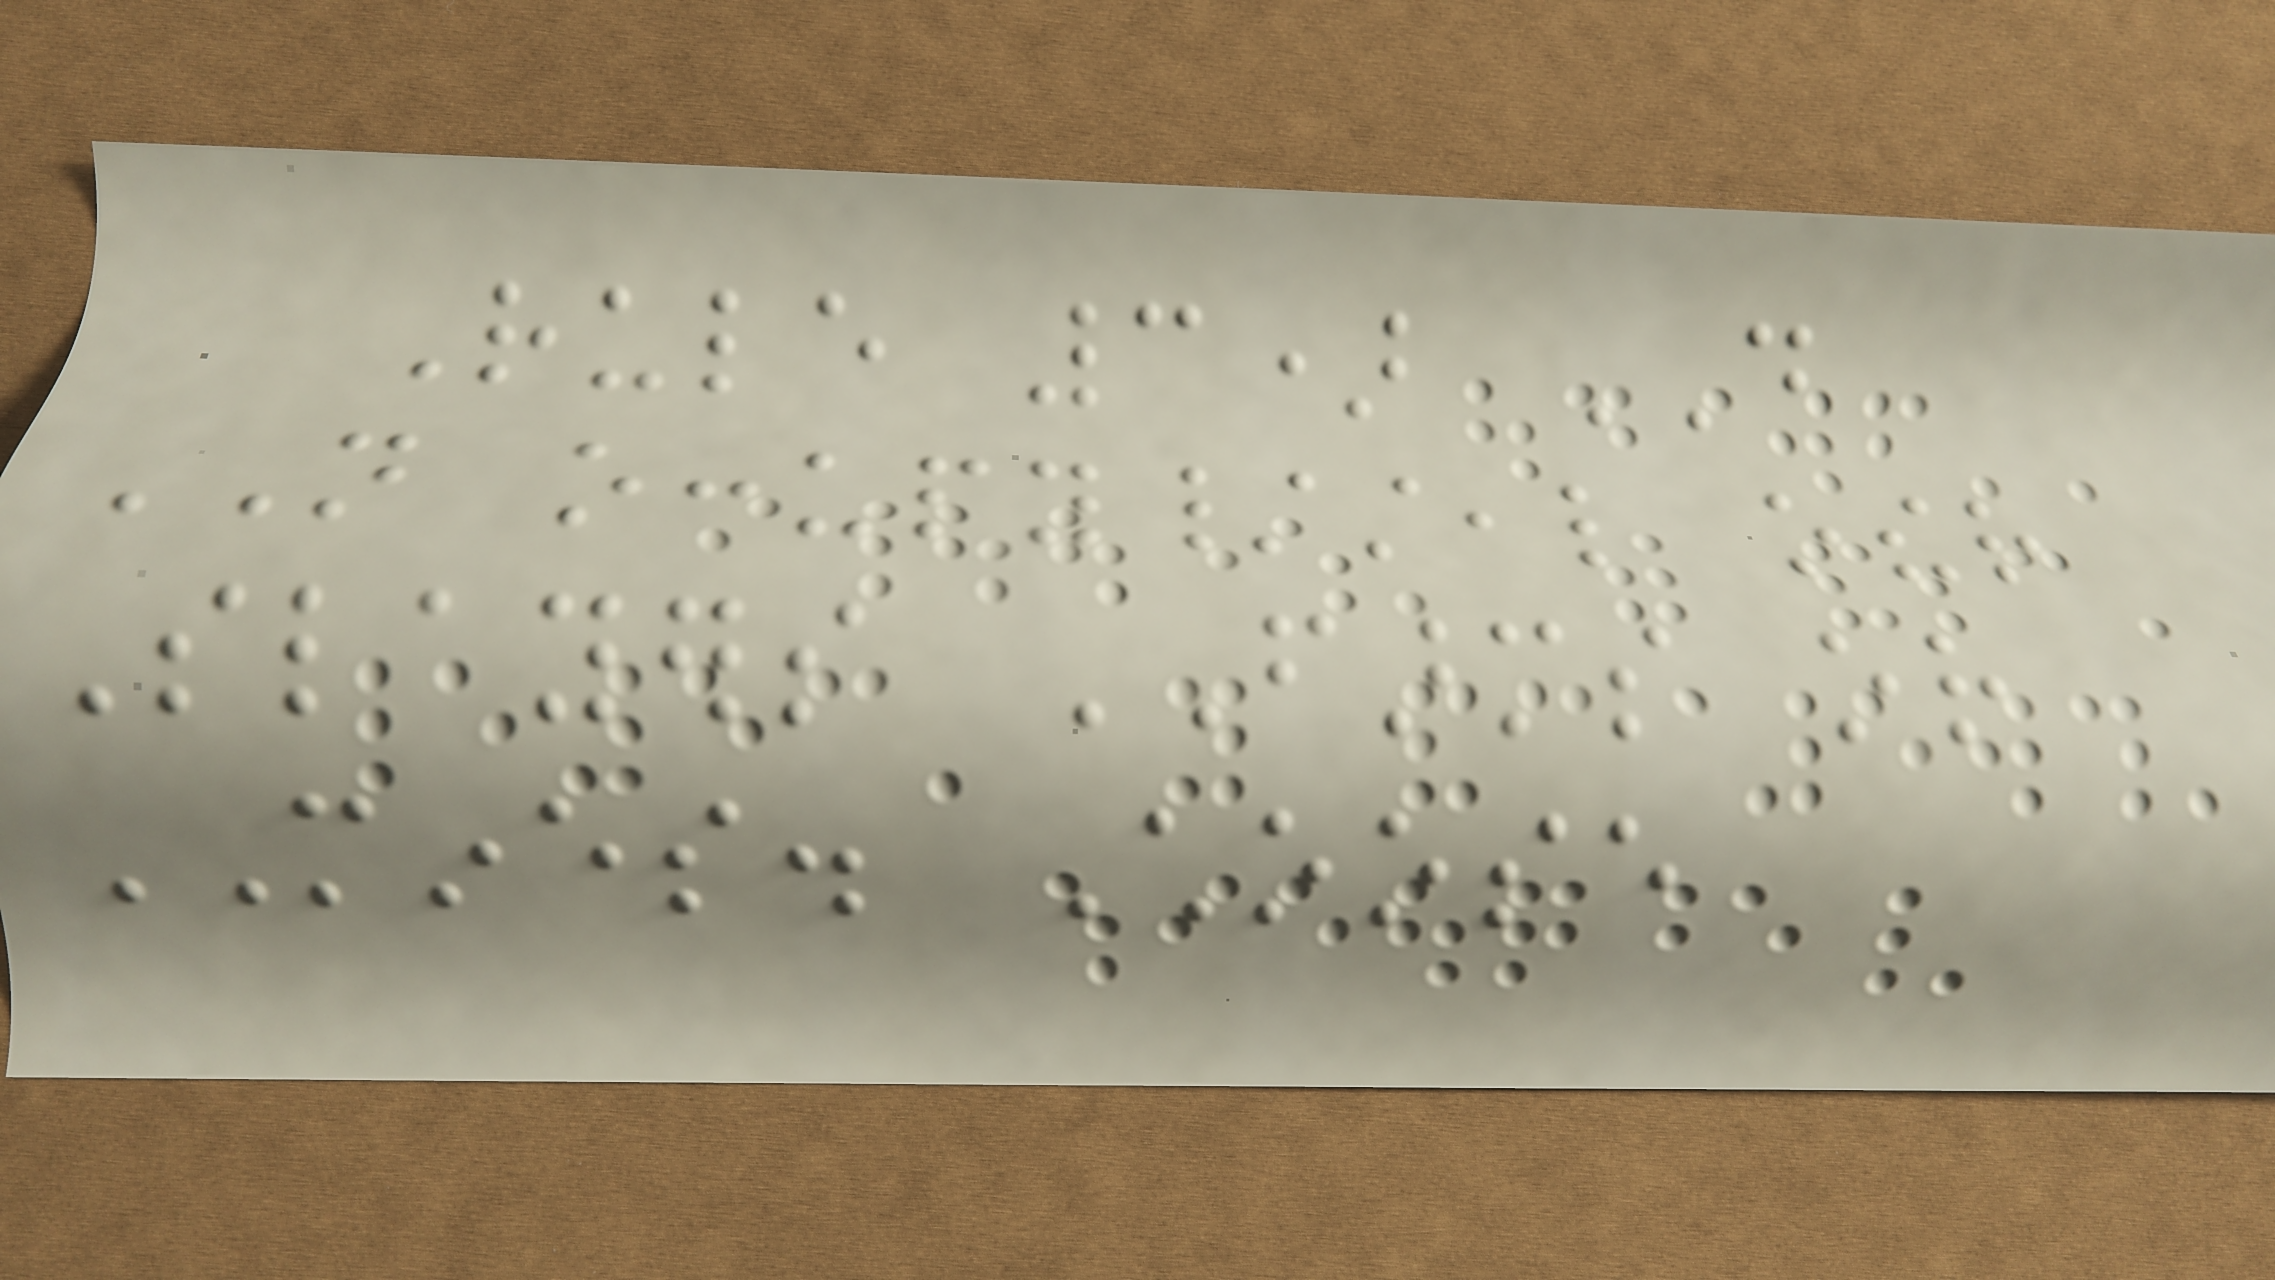Rule 3) DO
NOT occupy/steal other
Slayers FARMS or
MINES. Choose
